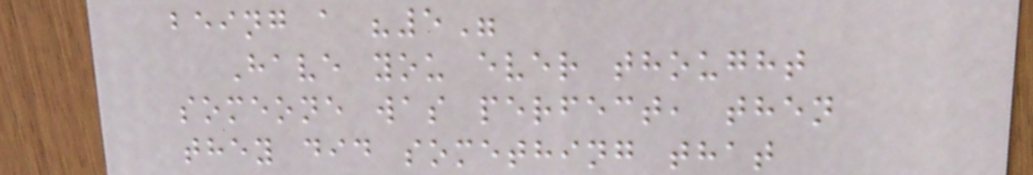being a "5"
Have you ever thought
someone was perfect, then
they did something that
